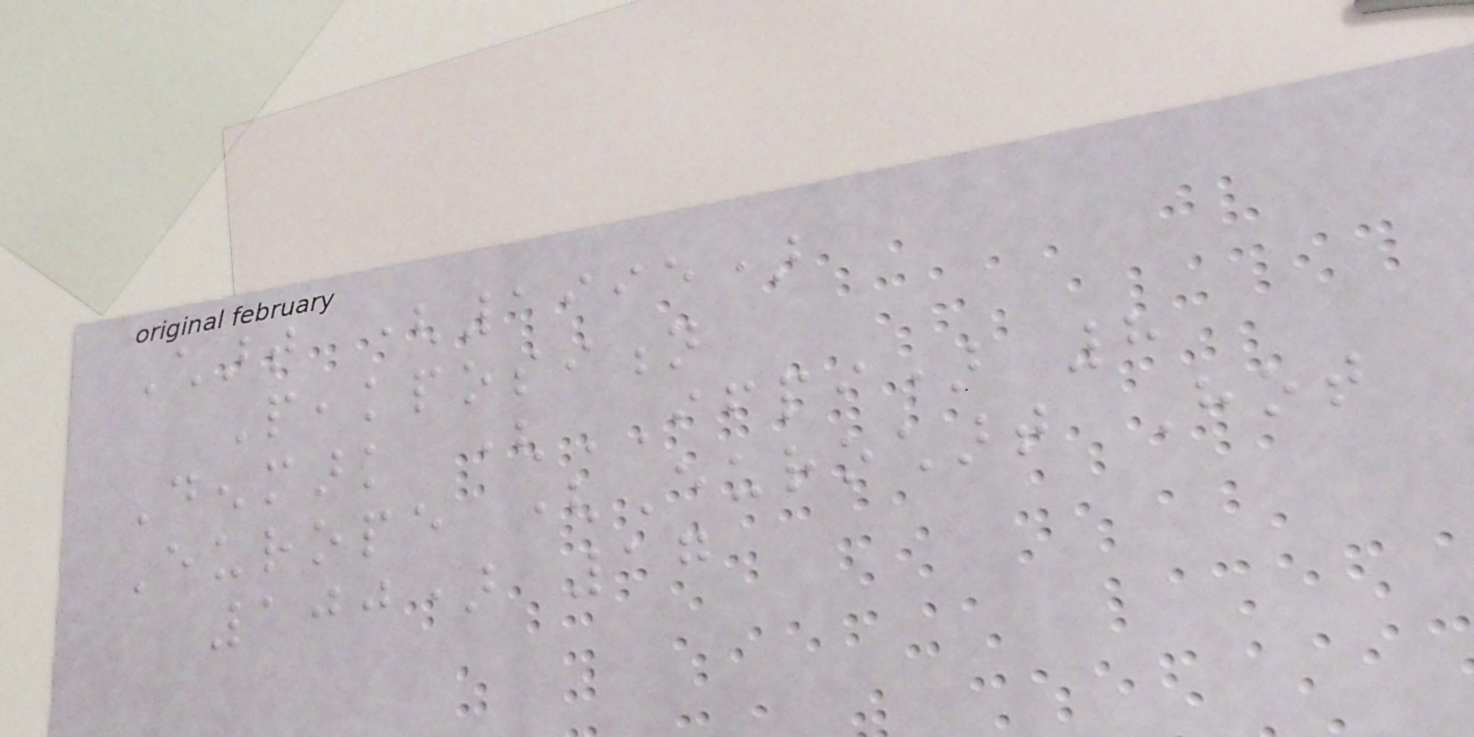Chart (1995)
Peakposition
Denmark (IFPI) 8
Europe (Eurochart Hot
100) 17
